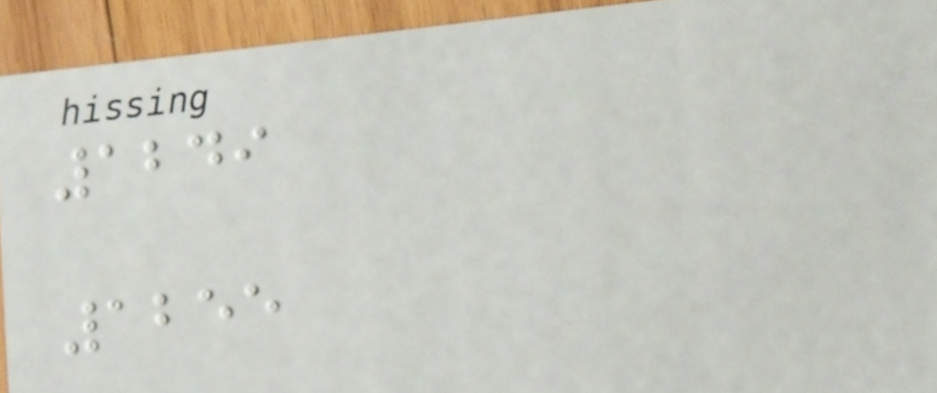1249
1255
